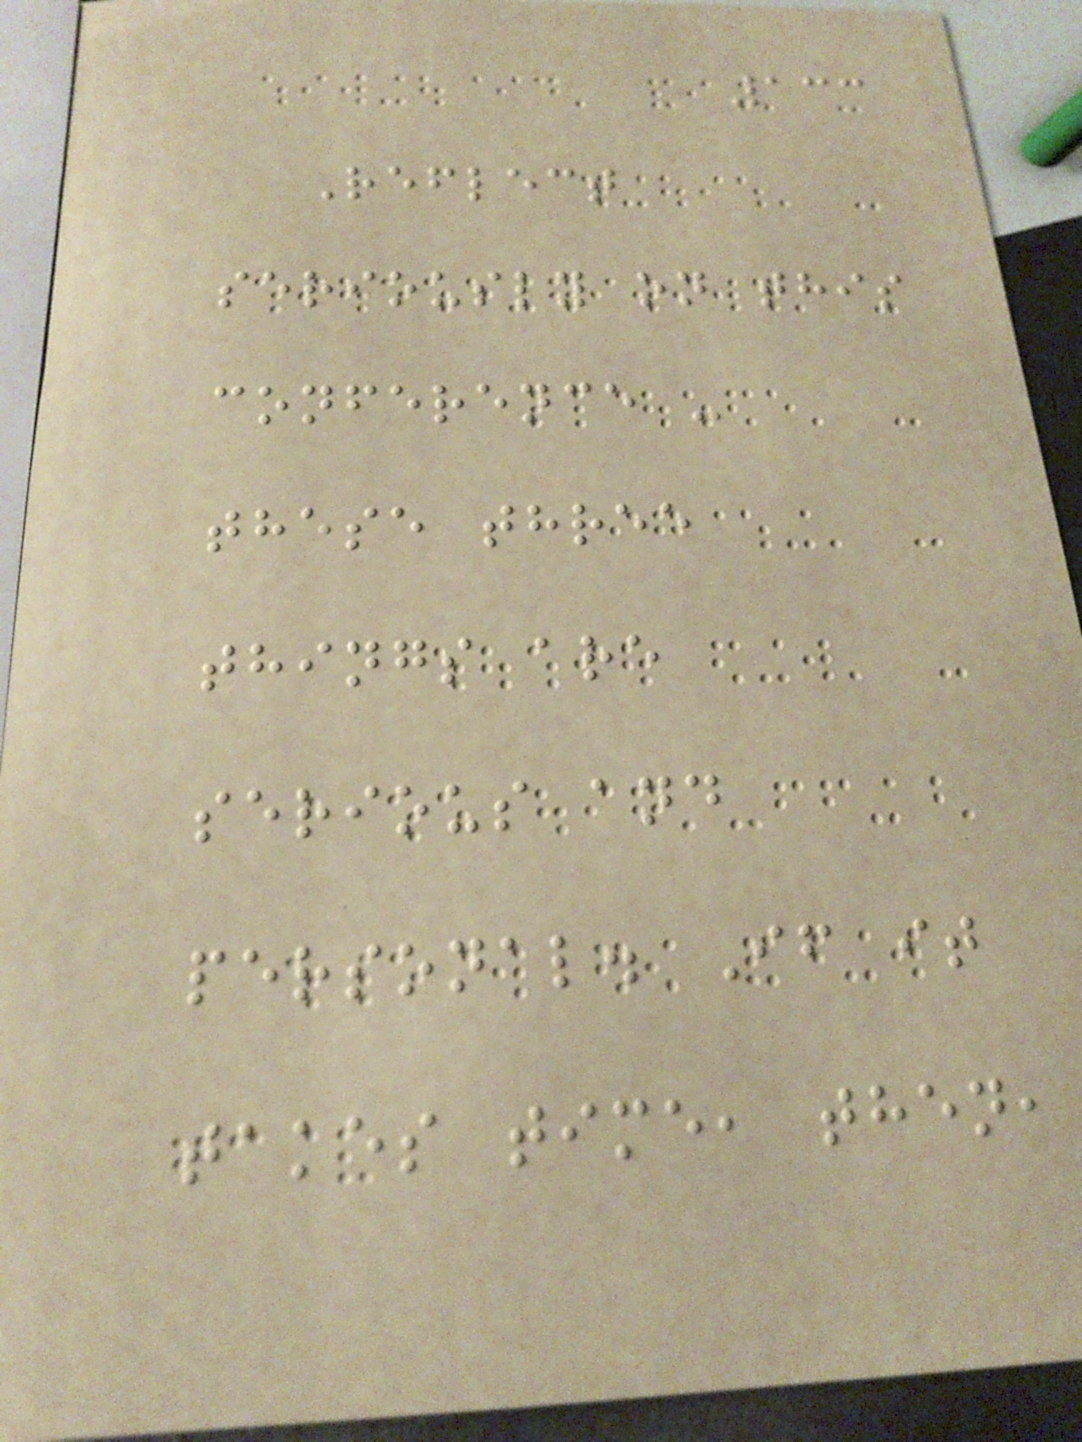133
Reflect
seriously on this
conference -
these three
things are
serious and
personal. If it
takes time, then,
